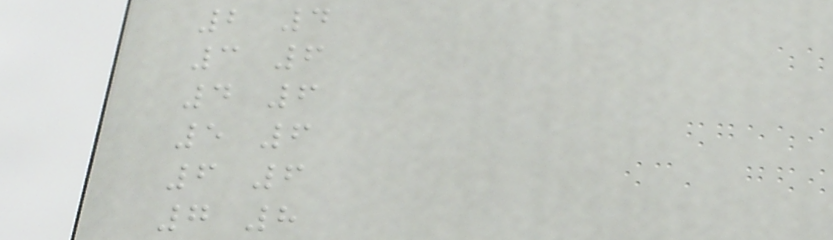2 4
3 6
4 6
5 6
6 6
7 8
